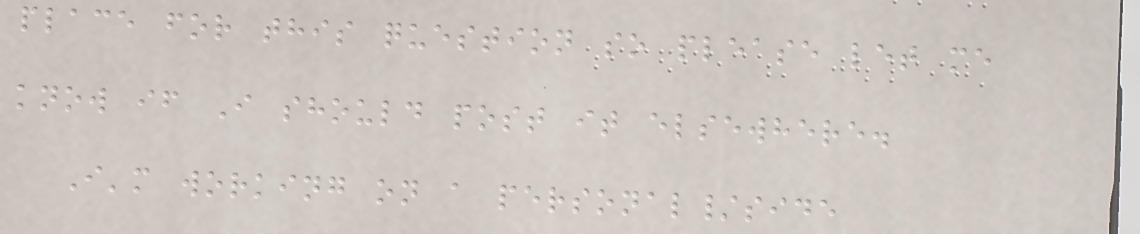place for this question so please let me
know if I should post it elsewhere.
I'm working on a personal/side
